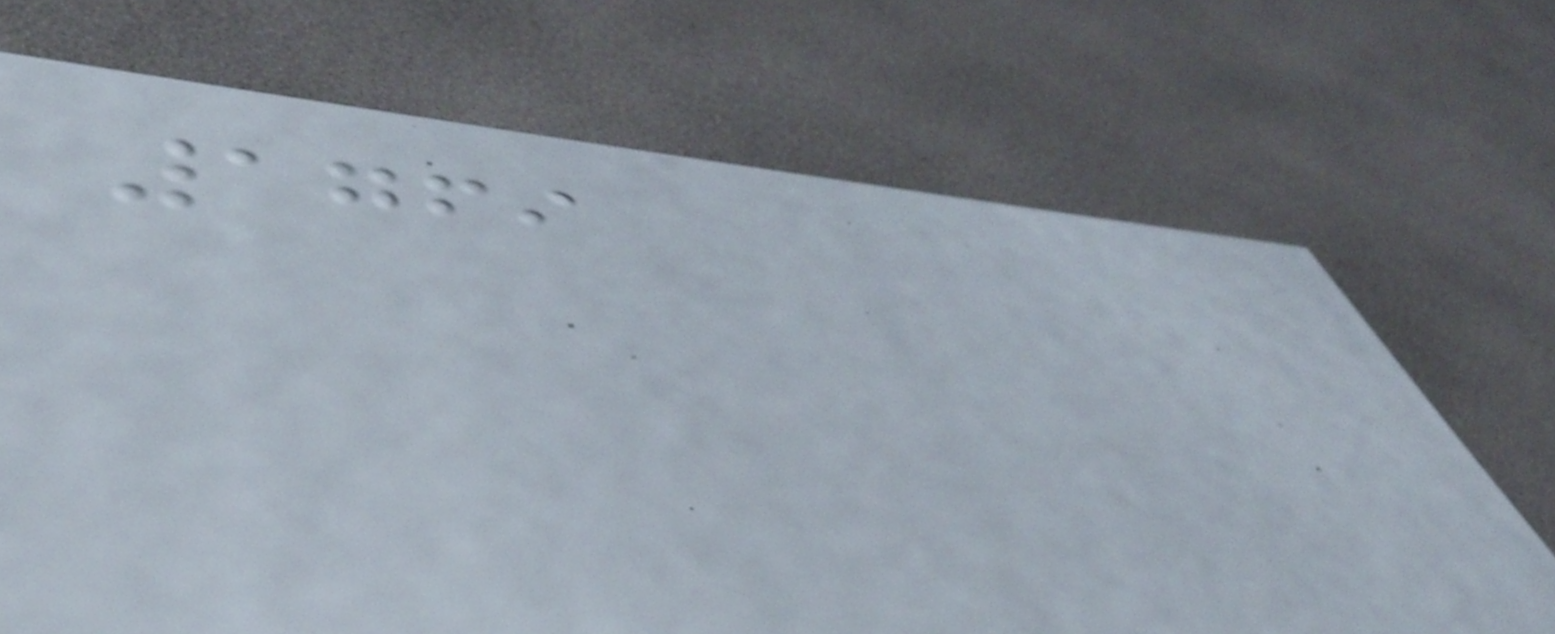1769
